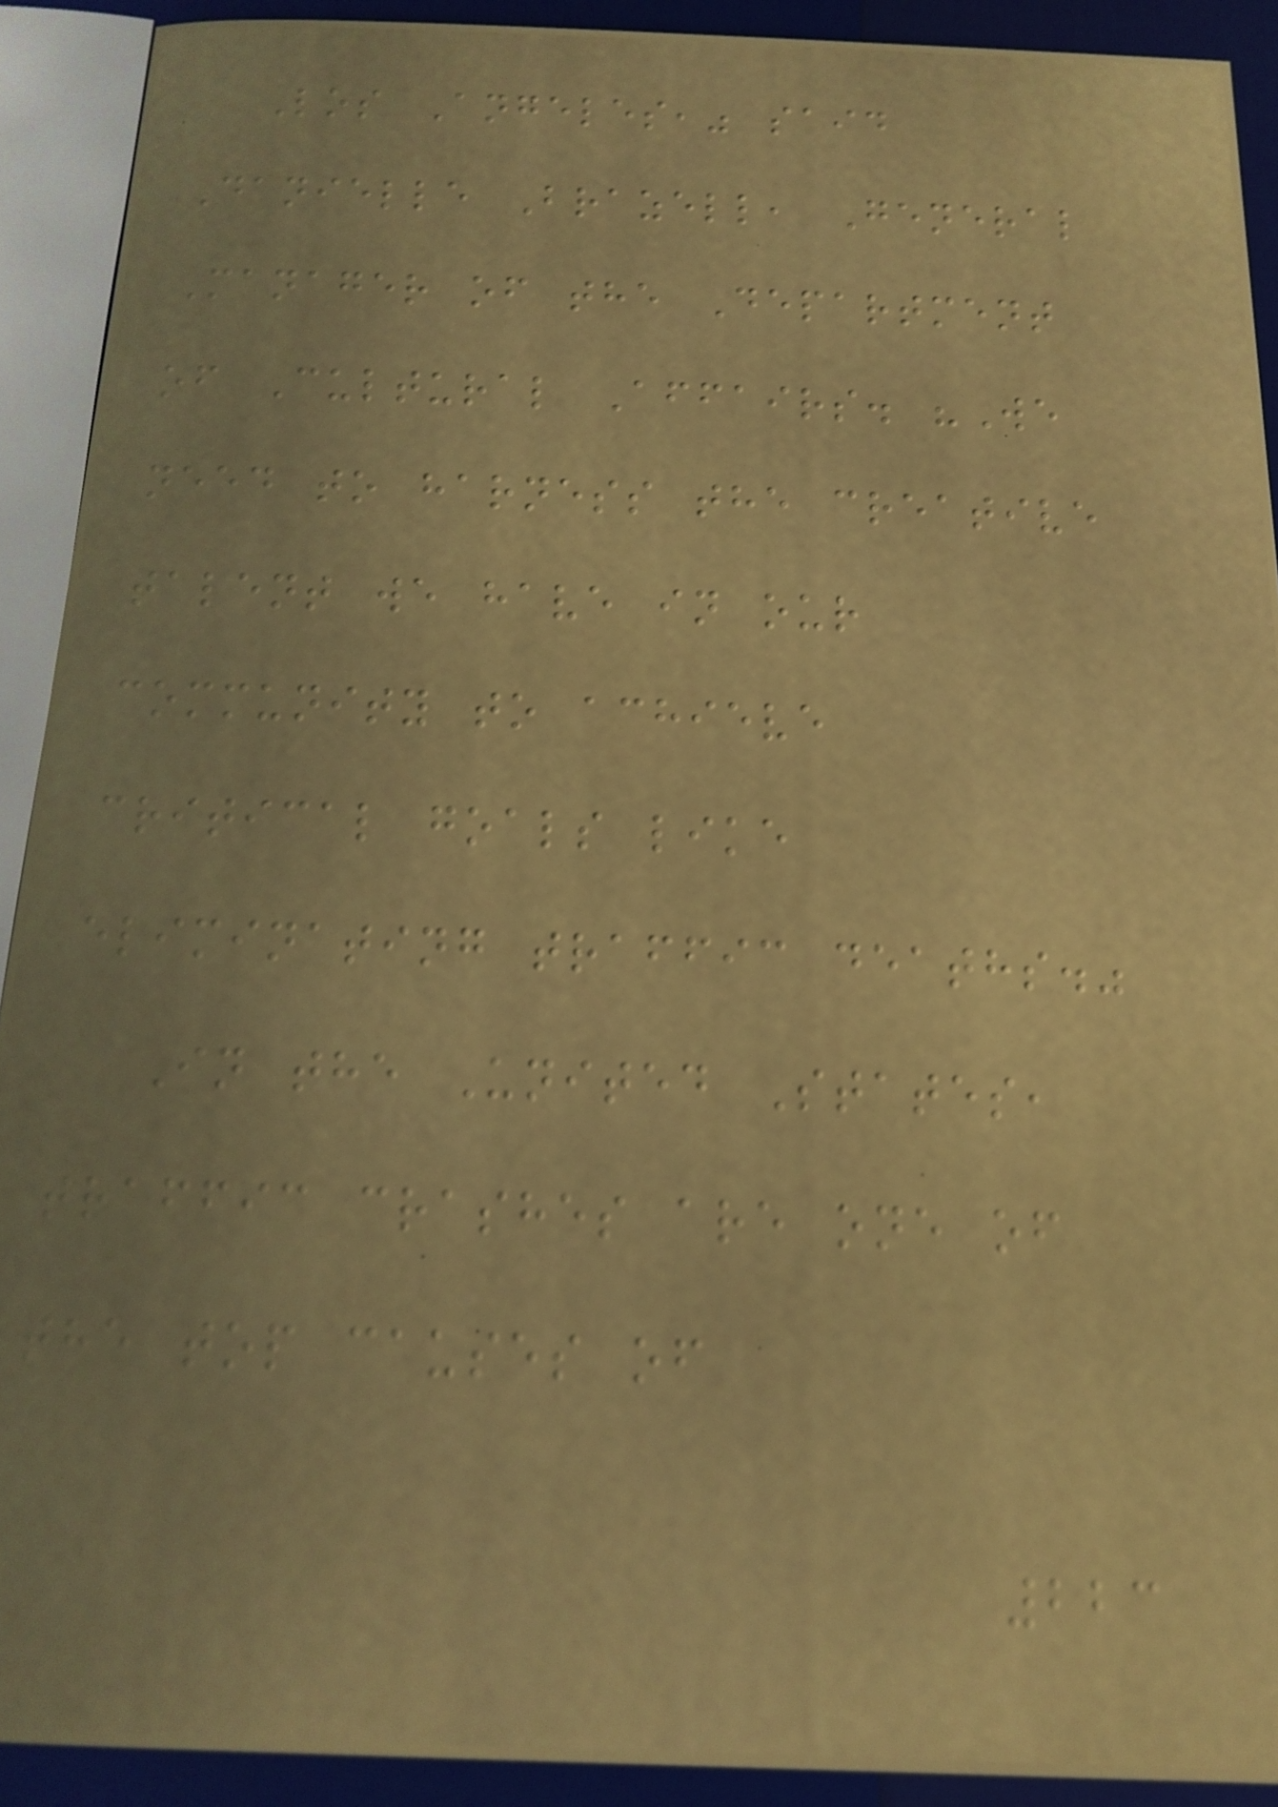Los Angeles," said
Danielle Brazell, General
Manager of the Department
of Cultural Affairs. "We
need to harness the creative
talent we have in our
community to achieve
critical goals like
eliminating traffic deaths."
In the United States,
traffic crashes are one of
the top causes of
223
